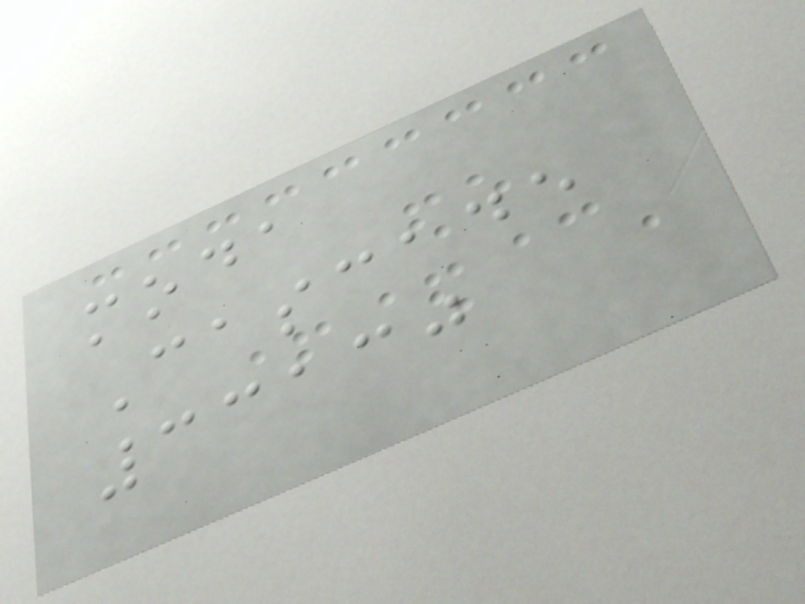moda
Cascade
33130
